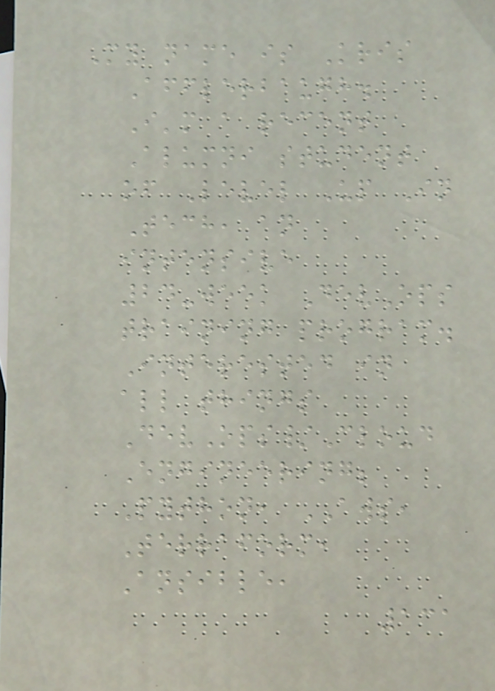My name is Kris
Afflerbaugh.
I'm a recent
Alumni student
of Level Up In
Tech, an
intensive
24-week DevOps
training program.
Interested in
all things
DevOps/Cloud
Engineering;
Python, AWS,
Terraform,
Ansible,
131
